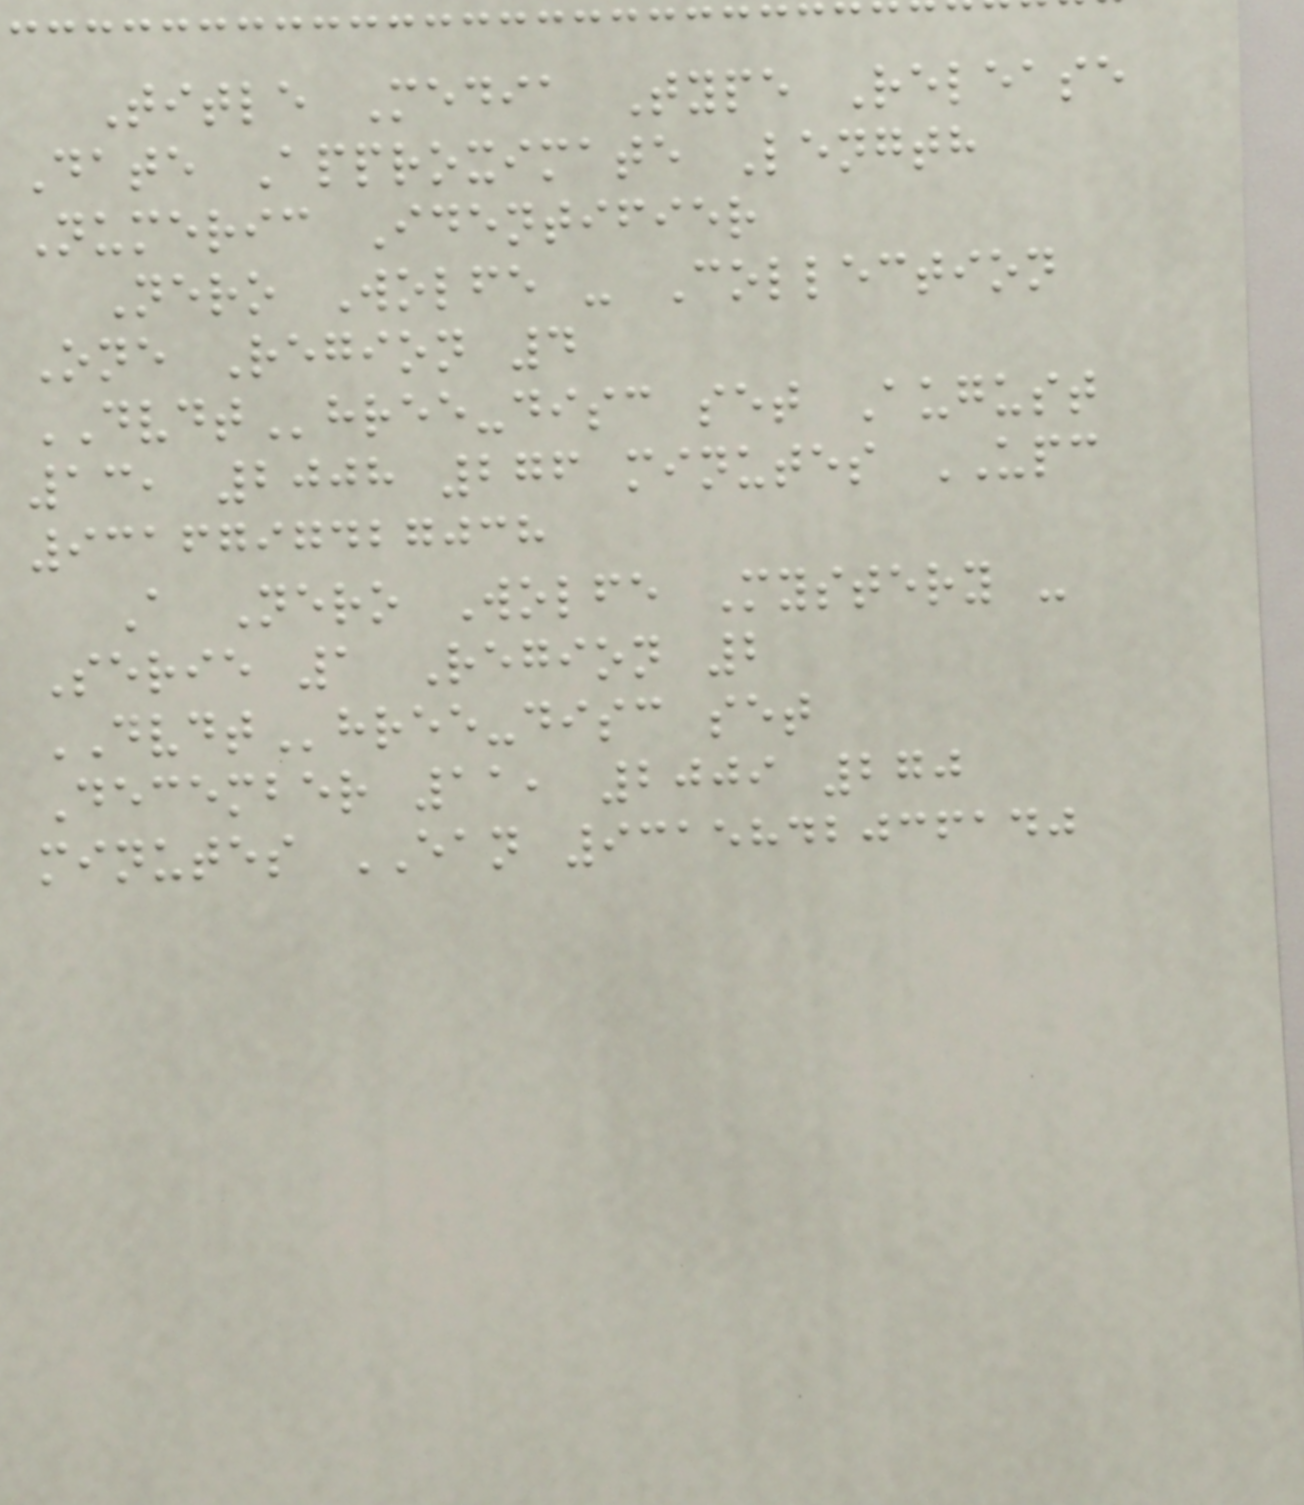Title Media Type Release
Date Approximate Length
Numeric Identifier
Nero Wolfe - Collection
One Region 4
DVDThree-disc set August
13, 2008 276 minutes UPC
9316797427038
A Nero Wolfe Mystery -
Serie 1 Region 2
DVDThree-disc set
December 11, 2009 270
minutes EAN 9315842036140
